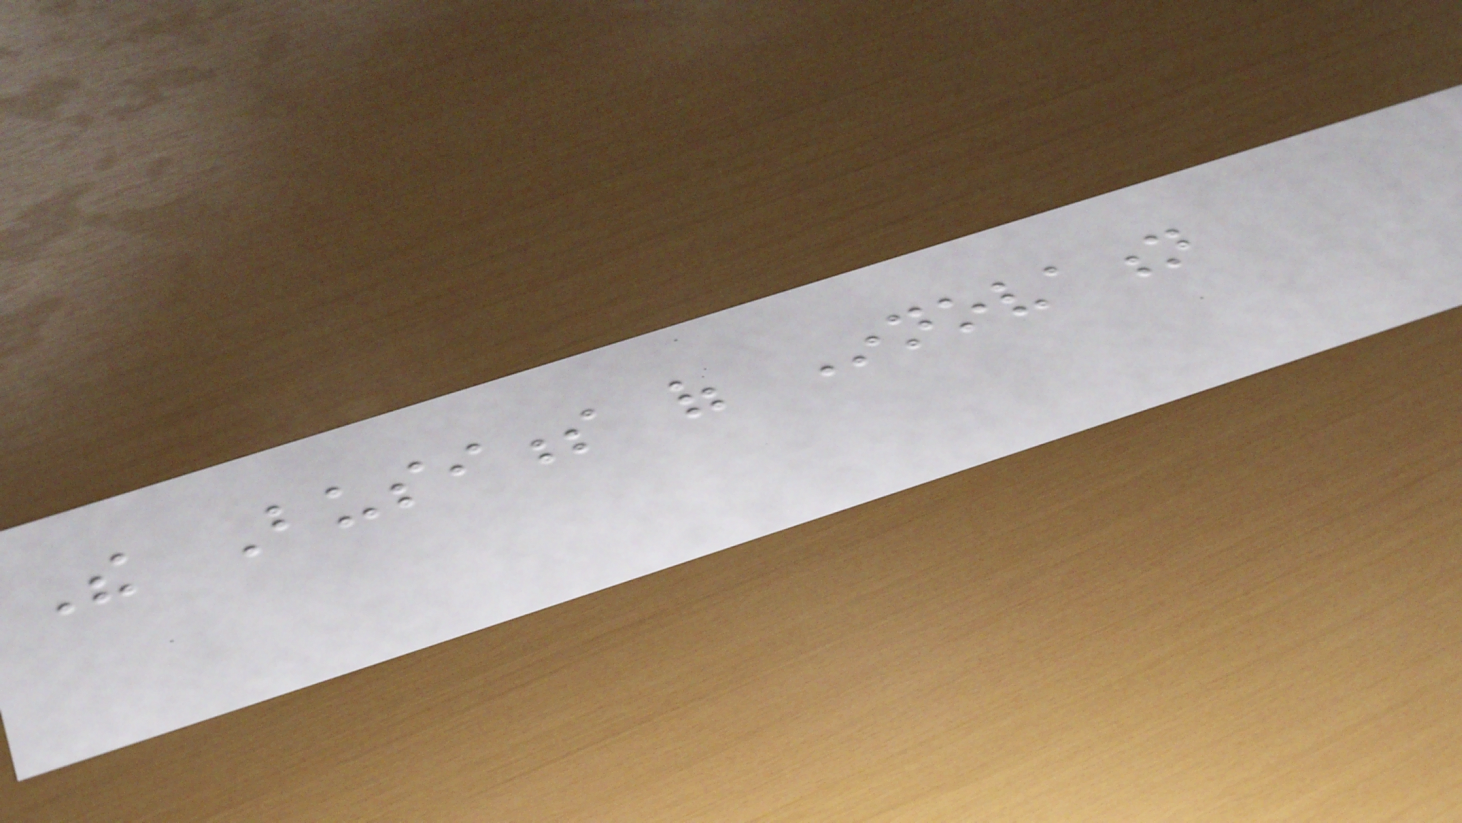The Business of Innovation
